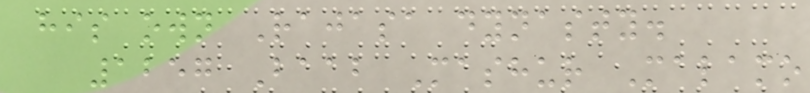his own Rajasa dynasty.
1257 Baab Mashur Malamo
